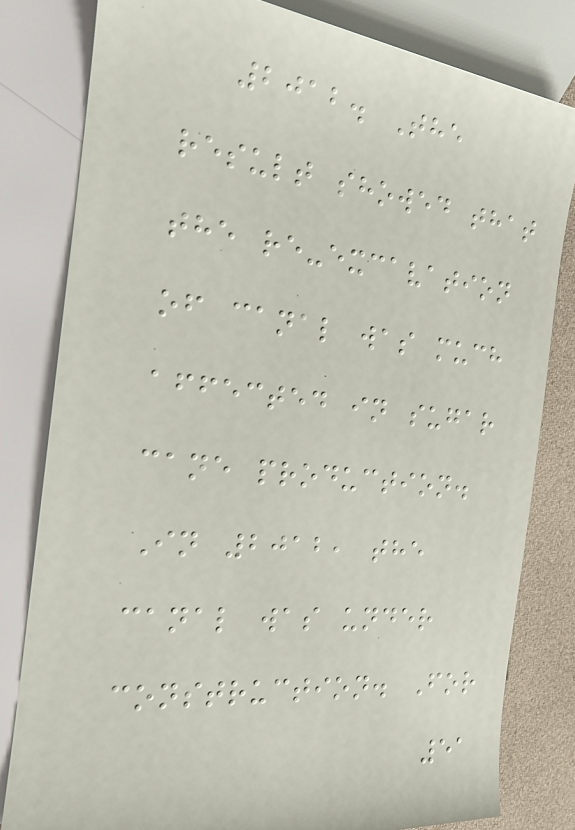2012. The
result showed that
the re-excavation
of canal was much
affected in sugar
cane production.
In 2012, the
canal was under
construction. For
51
